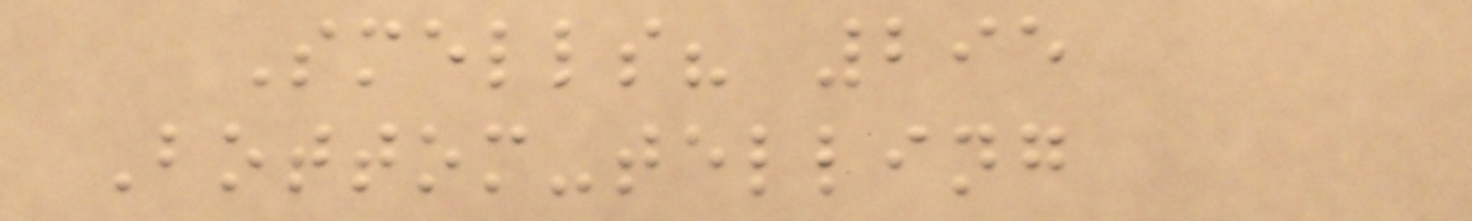Smells? 295
Bottom-telling
